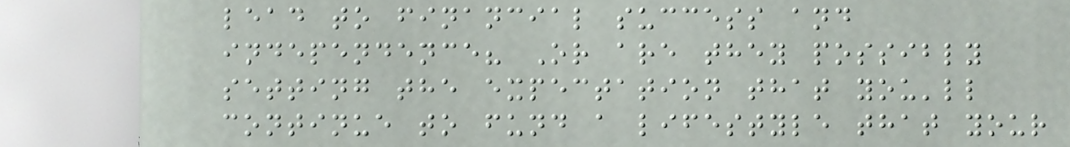lead to financial success and
independence? Or are they possibly
setting the expectation that you'll
continue to fund a lifestyle that your
